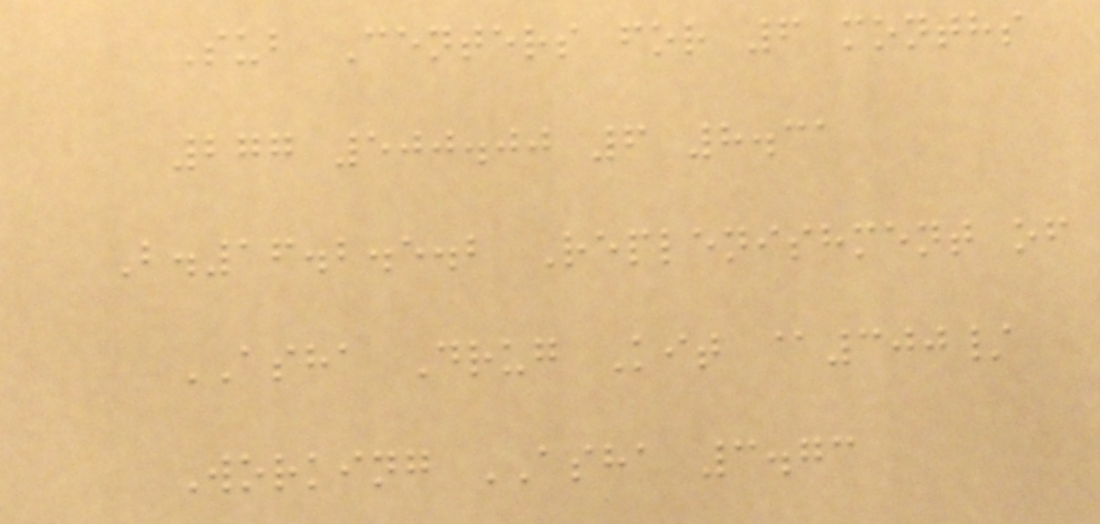Sub Centers for 6 months
277 500.00 6 8.31
B.16.2.5.2 Replenishment of
ASHA Drug Kit @300/
Working ASHA 3.73
